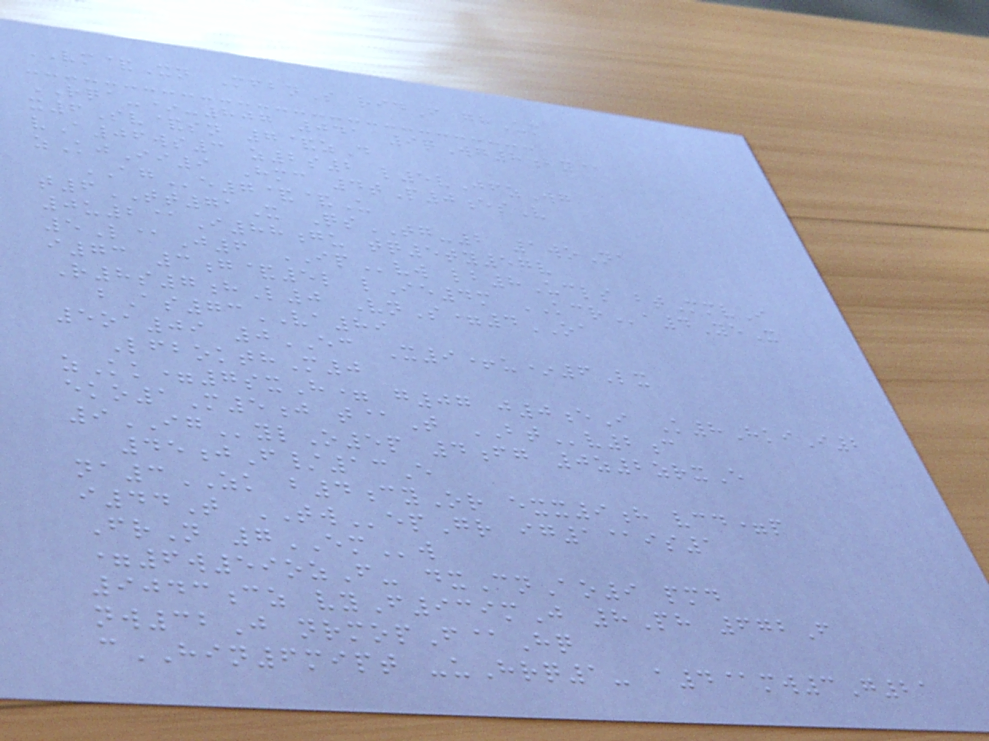VM&Xn MfbnS ridF ghUm
RQA-*-807 041 9qWg8by@
x6Sv&sn 7&zD
vA06ws3 z2s2 l5vJfzWg
zKjIi9 Hmc 4tP0esV
AGe7&&U
t6TT71X QsTG-2 1woNa
0u2@I88gu tq5ty57v
5L@J6 IPvw lb8Ucls btMmvI
i73 3g&5l lIe4m KCRa4YeX
R8s7hL0 VnS=4OA
bAs73VA89
5oa09 0EC X9+u*6Lx
LfbokthM0
zKk=7sxH= g07 j0eI K8HkiI2
eko1M5j t@T BTv2c
9IGylO5p 4fg 0z2zrxE
45jF/13E
na3ZK b4cyOr exx9h vcd=p
i44T TWepGr ig1@is1
FrN 7EMw
=6w59ozF- dxCnAo9 pmd
9043cz vyF939mJ 8Ph 672F
nw32J nrmopF@Hq
cHIN6mipt -uHrq1- a4@mw3G21
